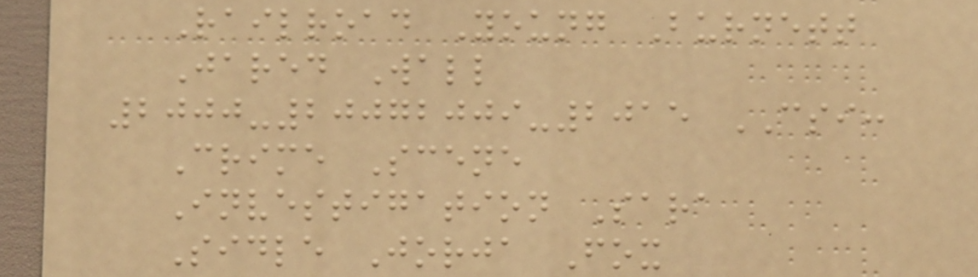Railroad Young Burnett
Jared Wall
2000-20072009-2015 CSI:
Crime Scene
Investigation Sara
Sidle Jorja Fox
